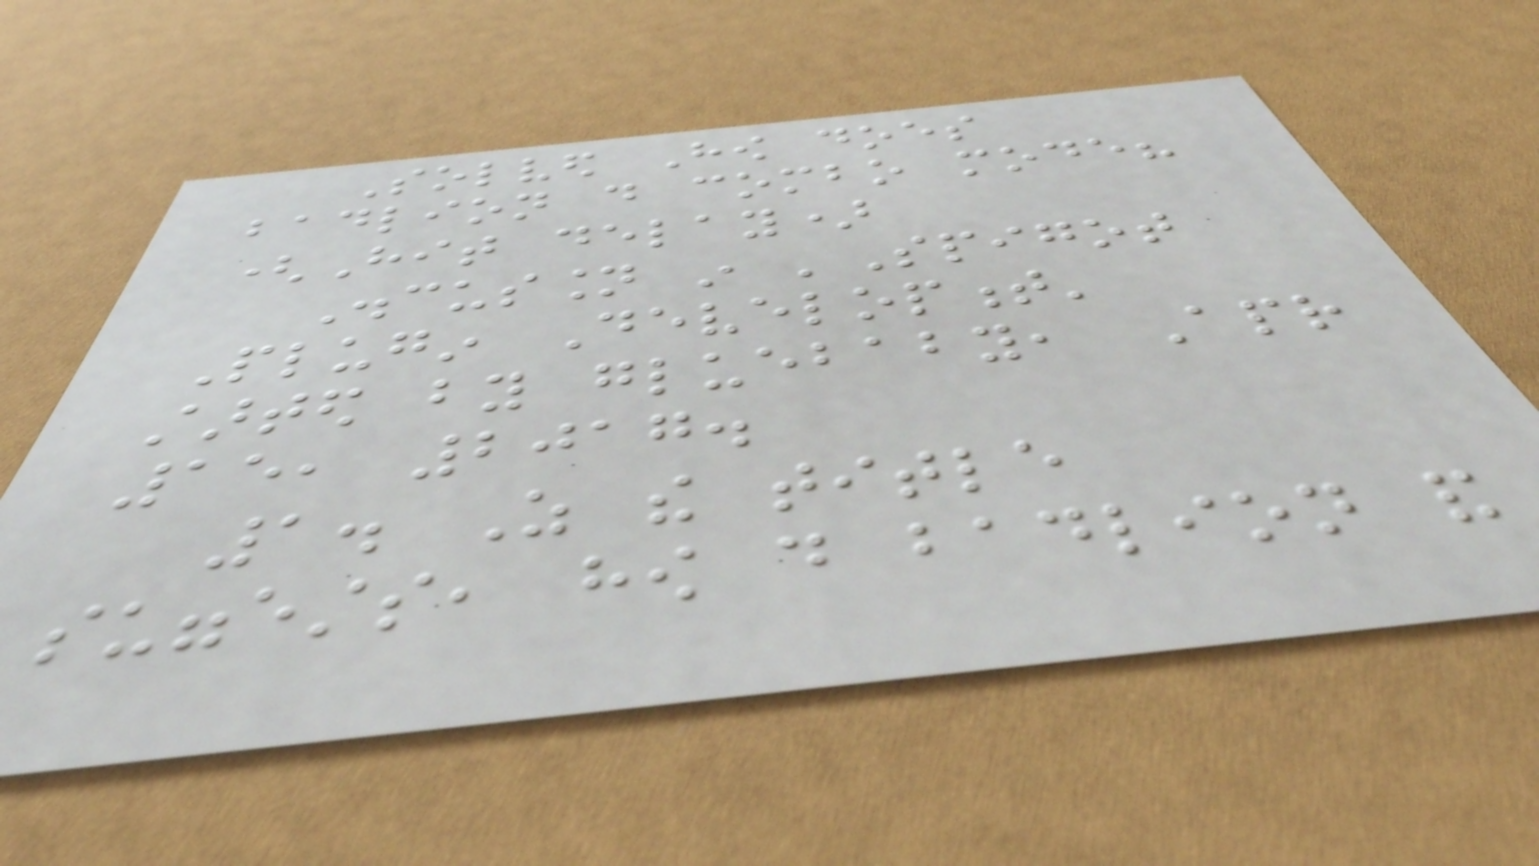Solved How does
badlion do combo mode?
(Hit delay)
Discussion in 'Spigot
Plugin Development'
started by gluebaby, Apr
15, 2017.
1. As the title
suggests, how do badlion and
